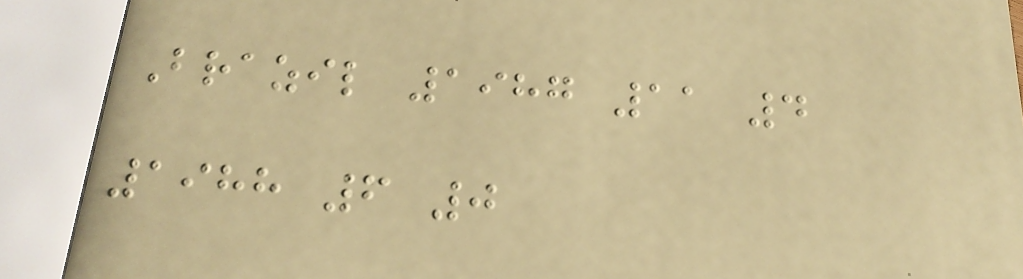Brazil 1987 11 4
1988 6 0
